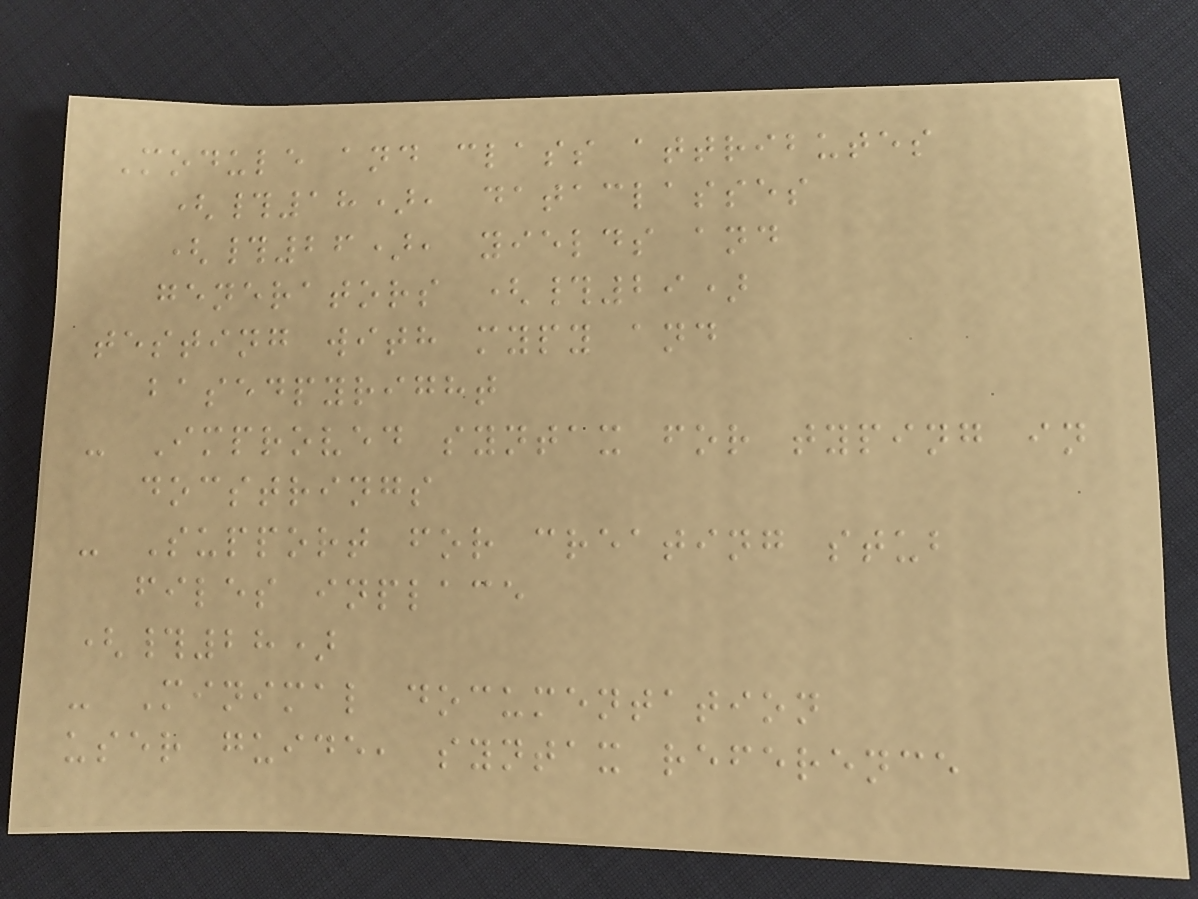Module and class attributes
(#18), dataclasses
(#26), yields and
generators (#29)
testing with mypy and
basedpyright
- Improved syntax for typing in
docstrings
- Support for creating stub
files inplace
(#28)
- Minimal documentation
user guide, syntax reference
